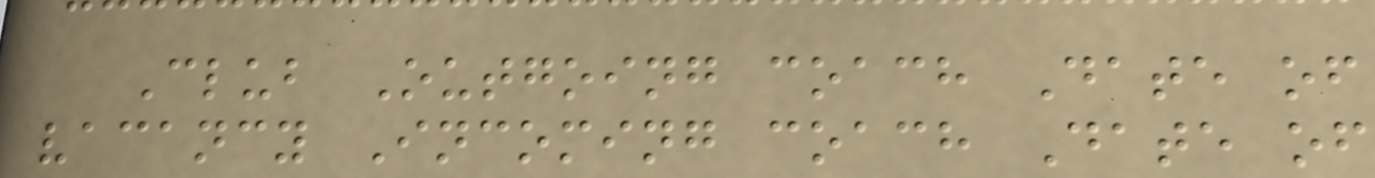Club Outgoing coach Date of
vacancy Incoming coach Date of
